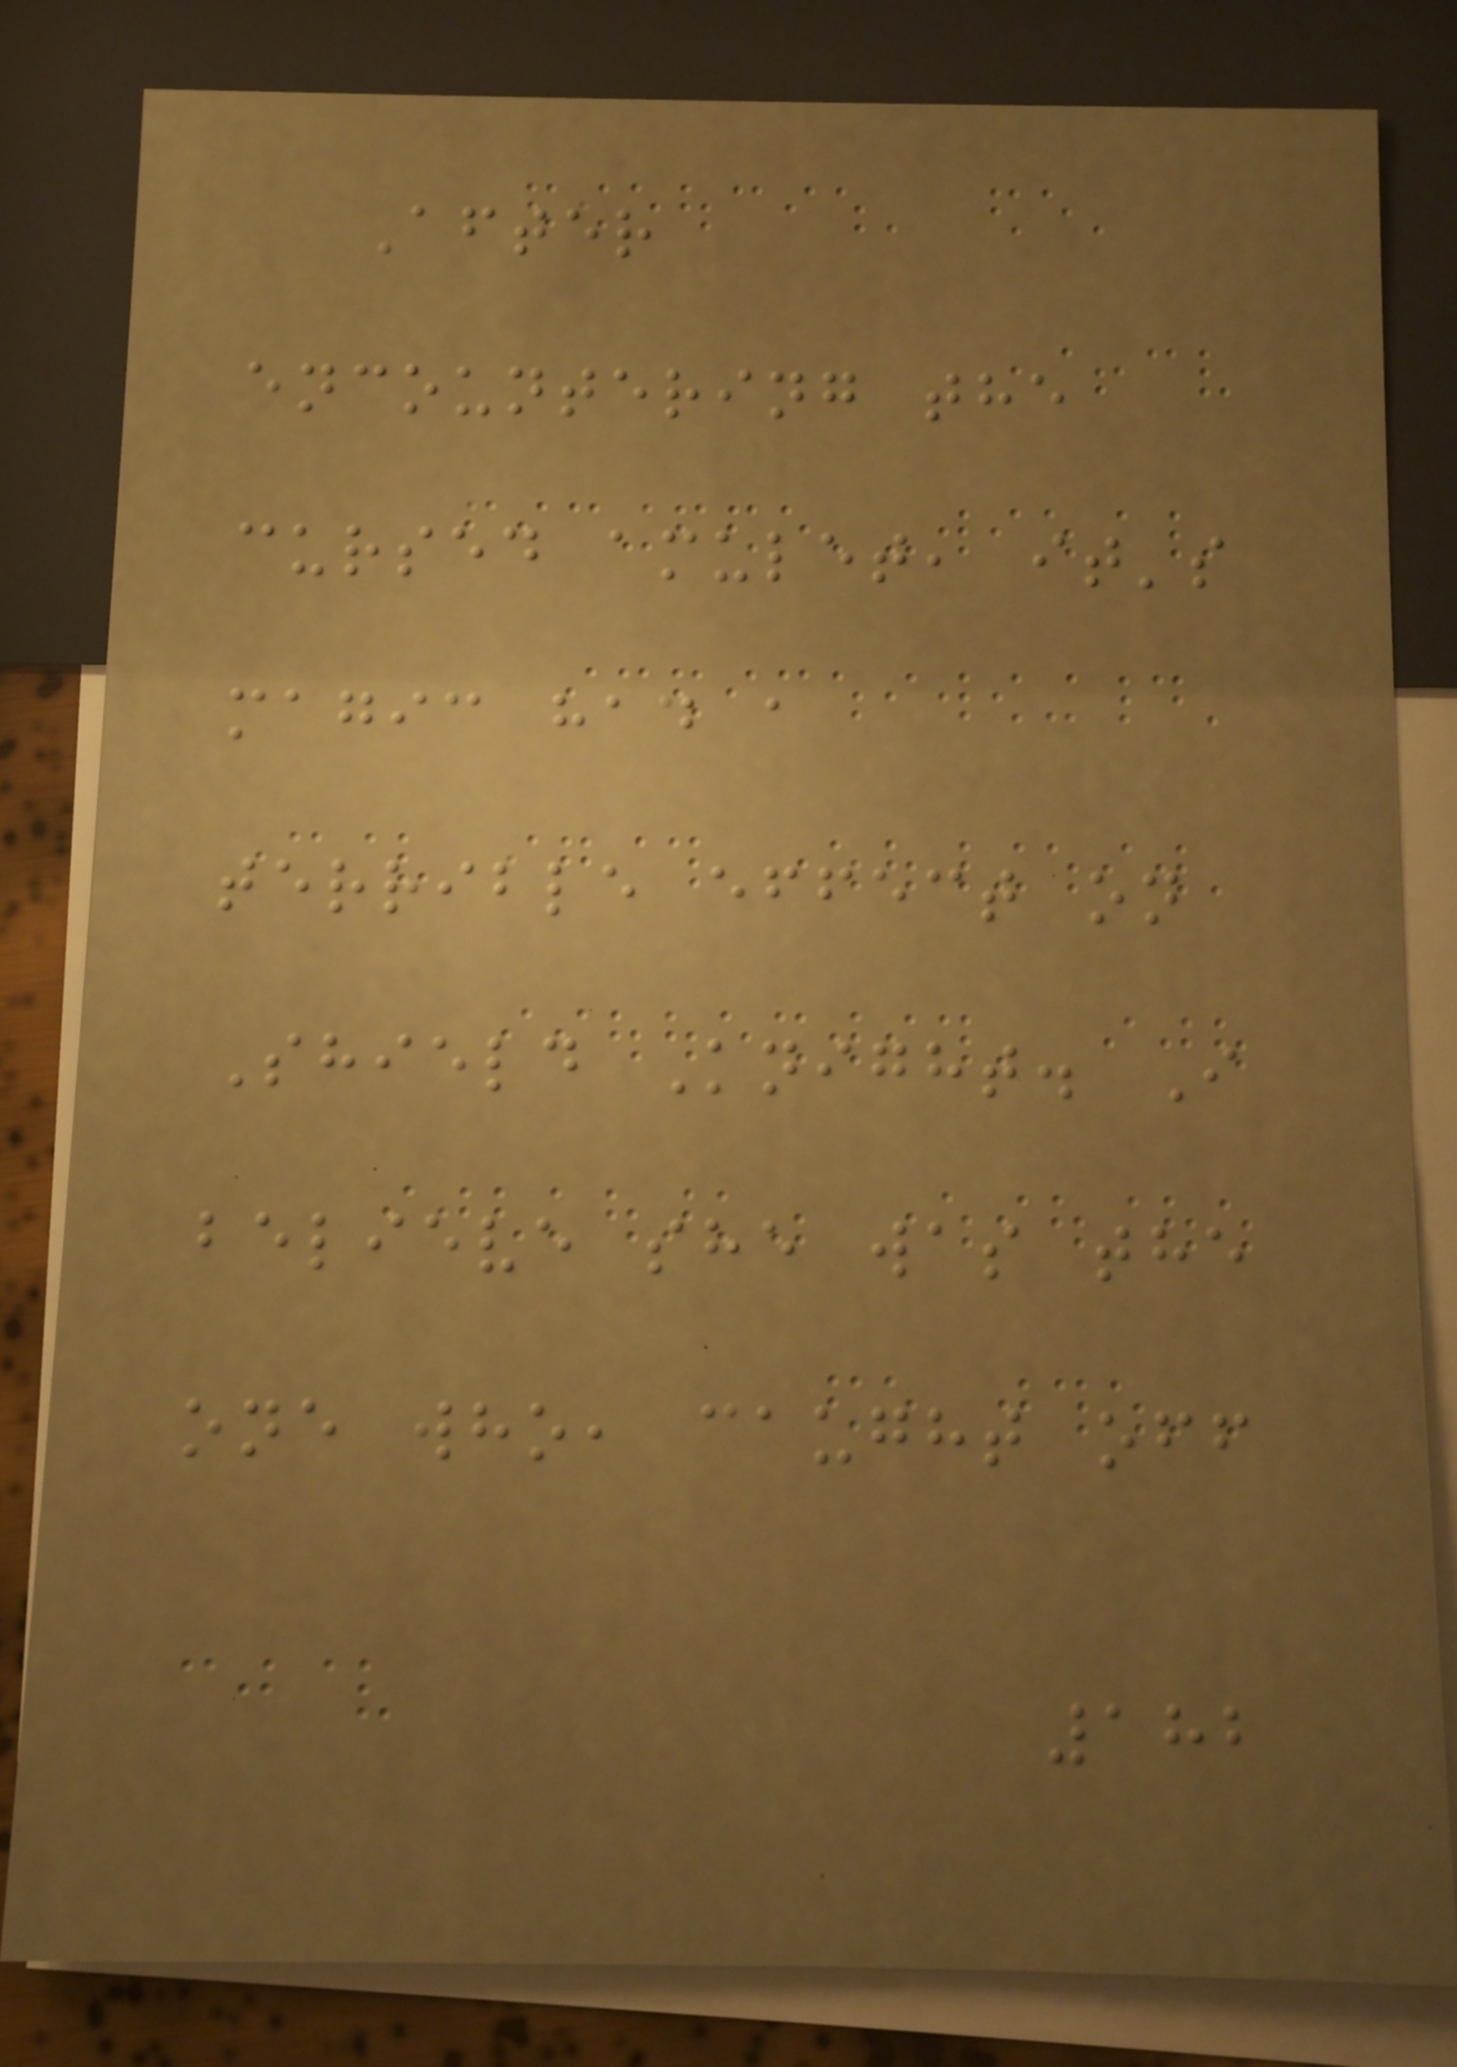After
encountering the
cursed amulet, it's
magic had a
terrible effect on
Shield Knight. I
believe she was the
one who, caught off
182
